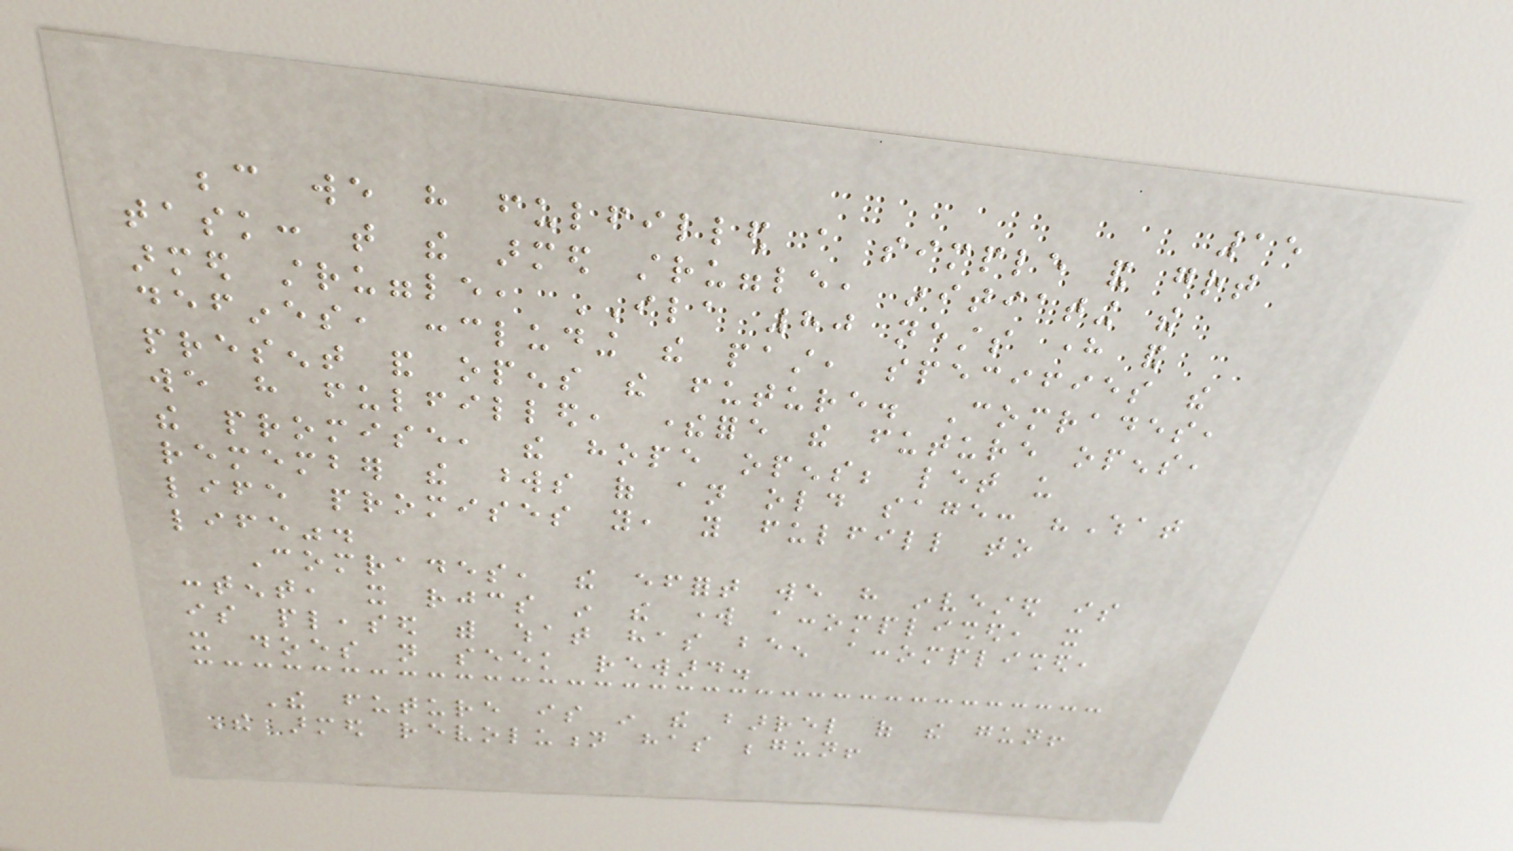15
because we have fulfilled a simple and great
task: that the armed struggle, initiating the
armed struggle, ILA 80 nests here and
defines, concluding the past, specifies the
present and opens the future. Comrades,
we have fulfilled, therefore the future opens,
the promise, the hope opens; let us
remember the words of an old sage: "What
life promises you, you fulfill to
life".
Comrades, the effort we have invested is
content, it rejoices in the work accomplished, it
is pleased with what has been accomplished,
it does not seek reward.
The future is in the barrel of the gun!
The armed revolution has begun!
